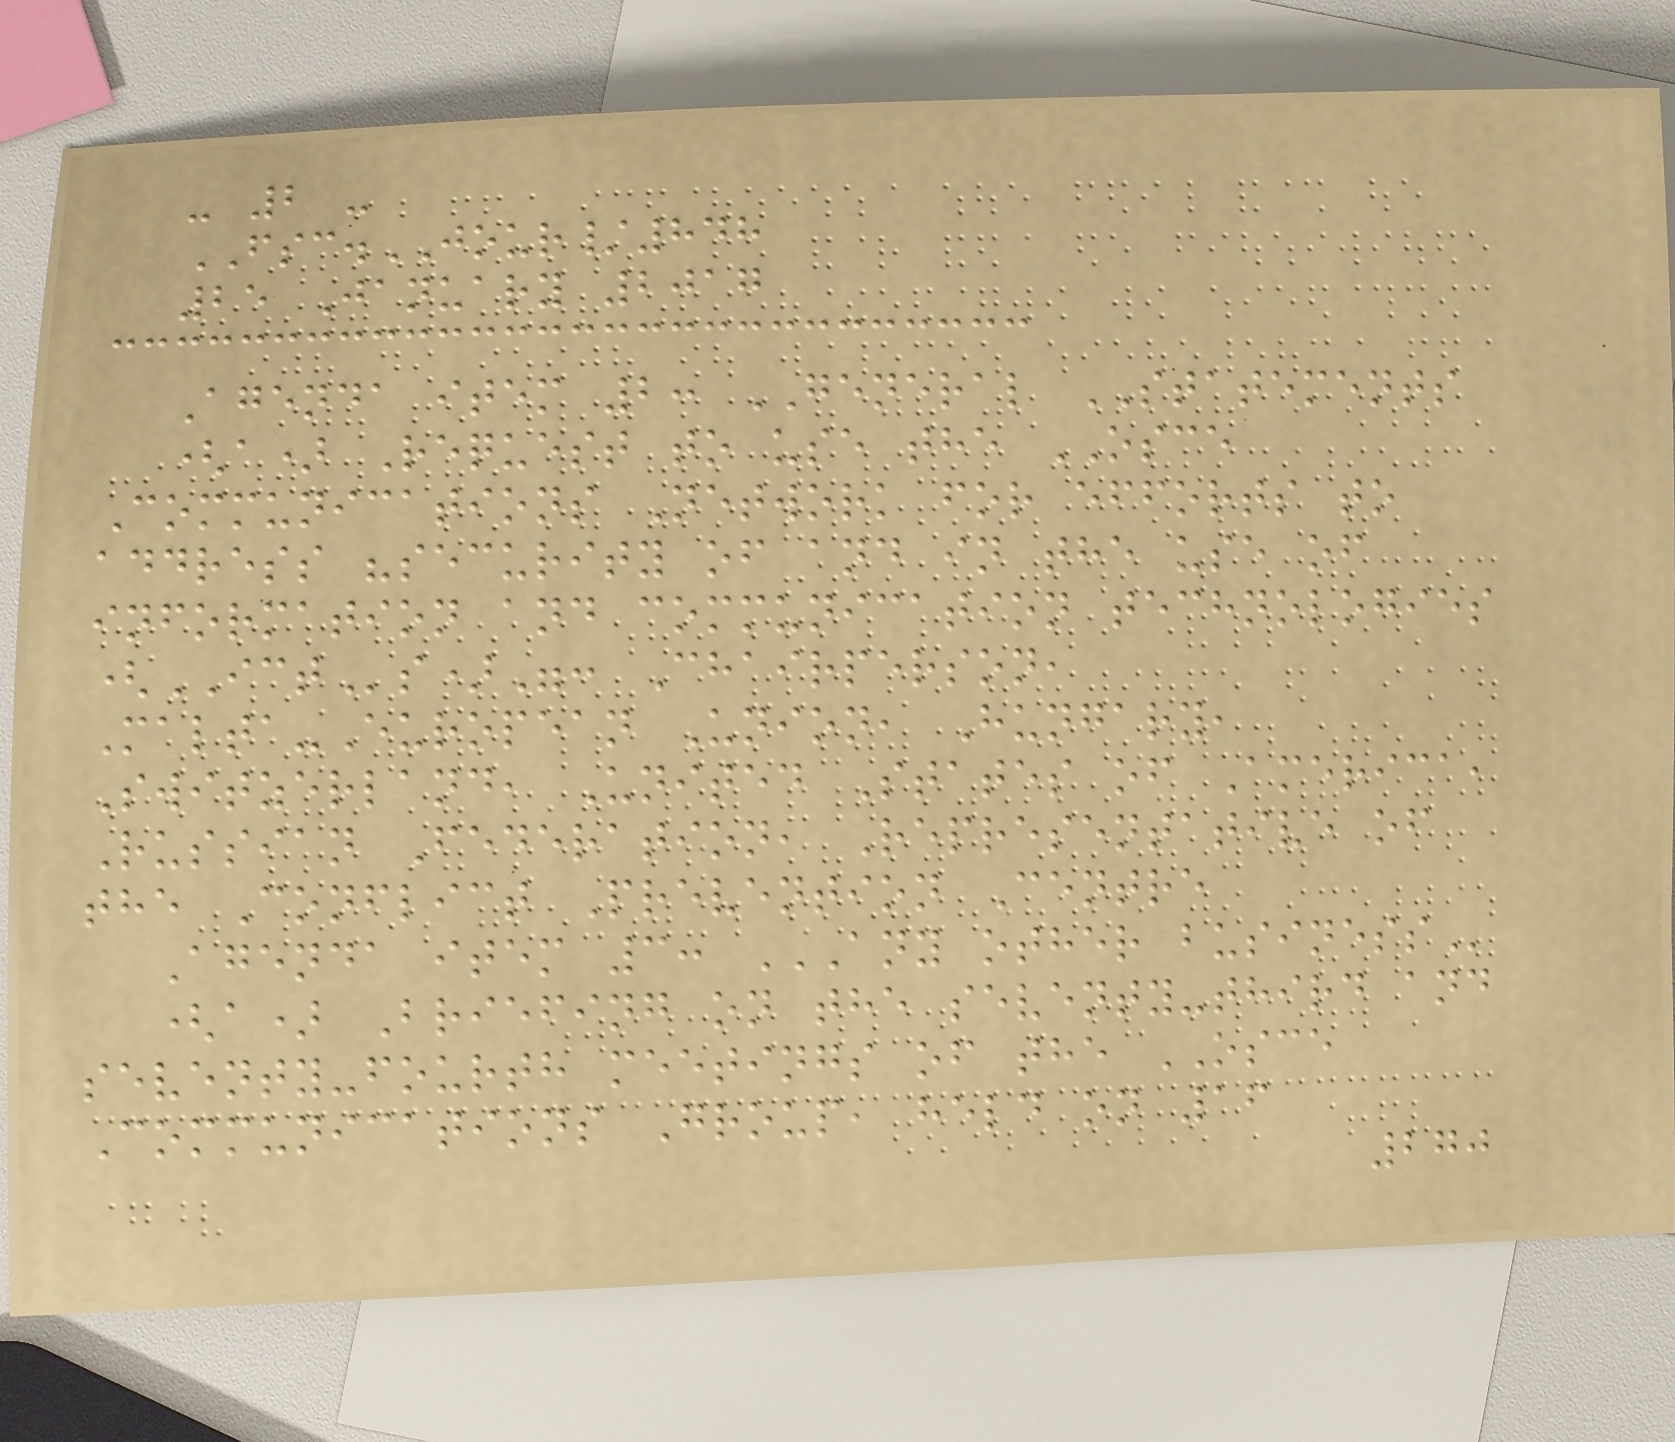- 2 -
FSC.JOUR/848
25 January 2017
Agenda item 2: GENERAL STATEMENTS
(a) Request to use the OSCE
Communications Network for efforts to
address "security of and in the use of
information and communication technologies
(ICTs)": Chairperson,
Malta-European Union, Hungary,
Switzerland, United States of America,
Russian Federation, Representative of
the Conflict Prevention Centre
Agenda item 3: ANY OTHER BUSINESS
(a) Briefing on the seventy-third and
seventy-fourth meetings of the OSCE
Communications Group, held on 16
270
